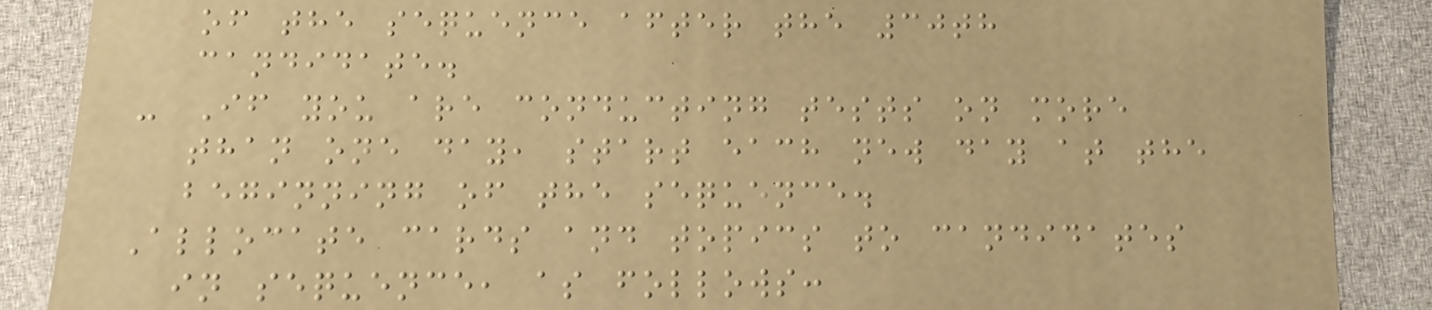of the sequence after the 30th
candidate.
- If you are conducting tests on more
than one day, start each new day at the
beginning of the sequence.
Allocate cards and topics to candidates
in sequence, as follows:
